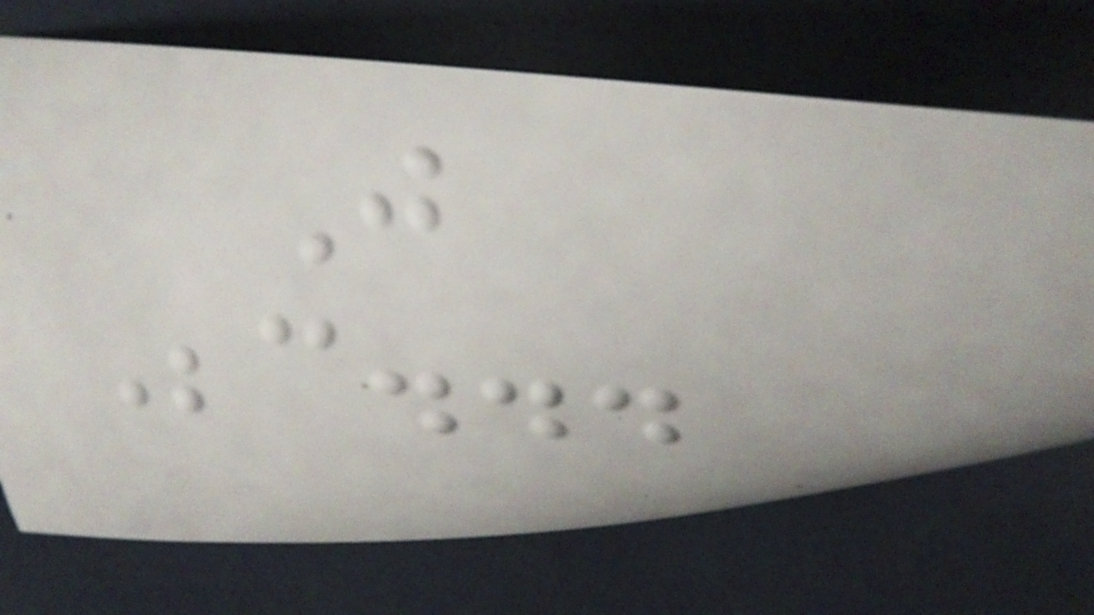Just
Because...
